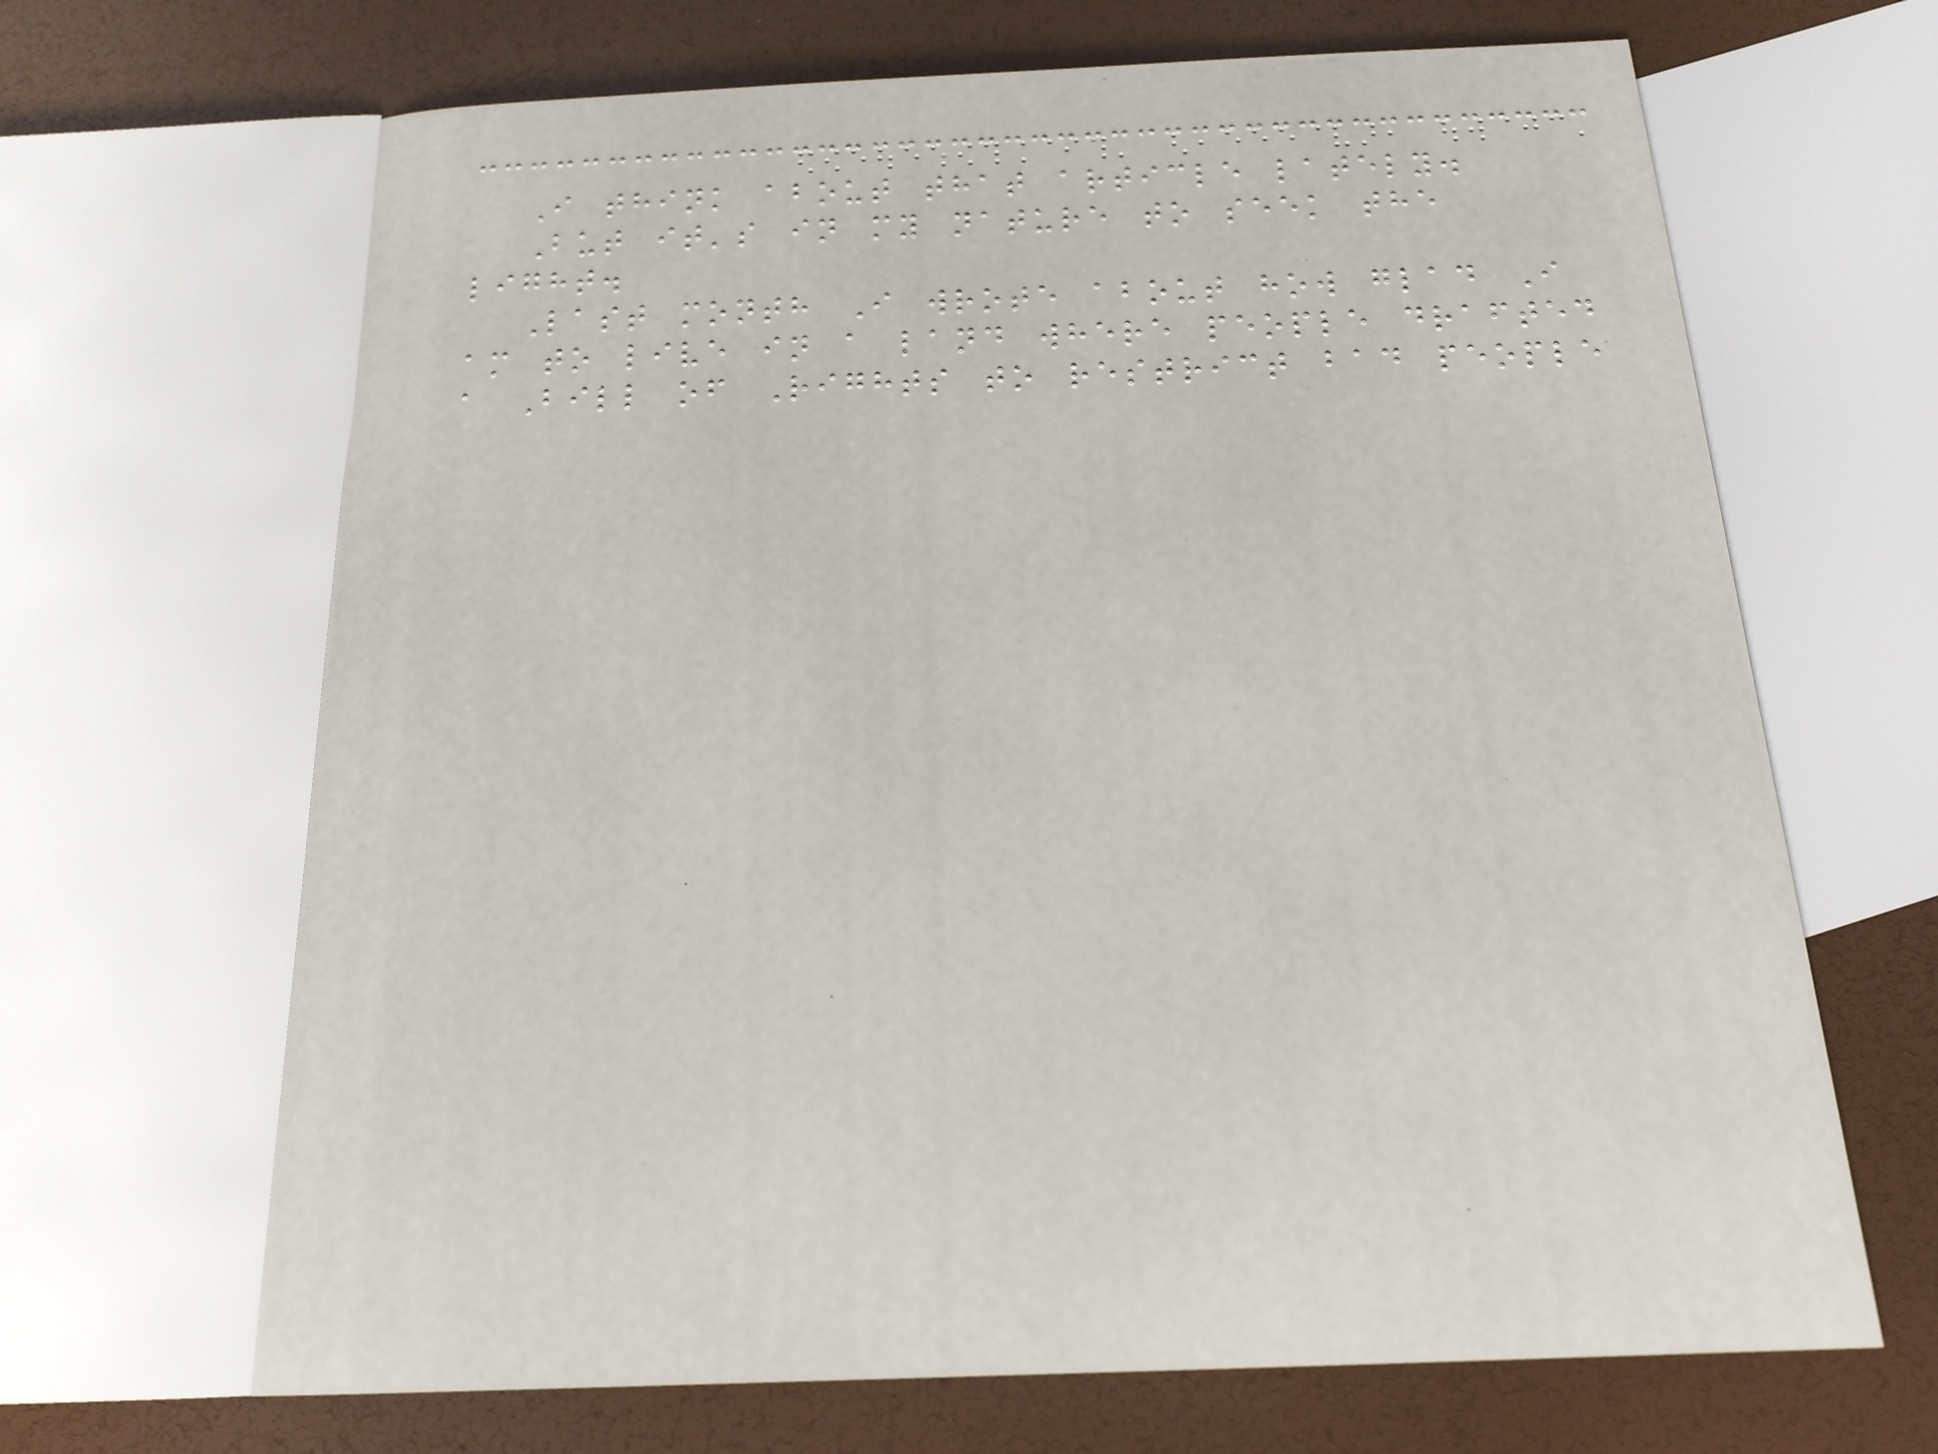I think about that article lately.
But it's in my nature to seek the
light.
Last month I wrote about how glad I
am to live in a land where people drafted
a Bill of Rights to restrict bad people
